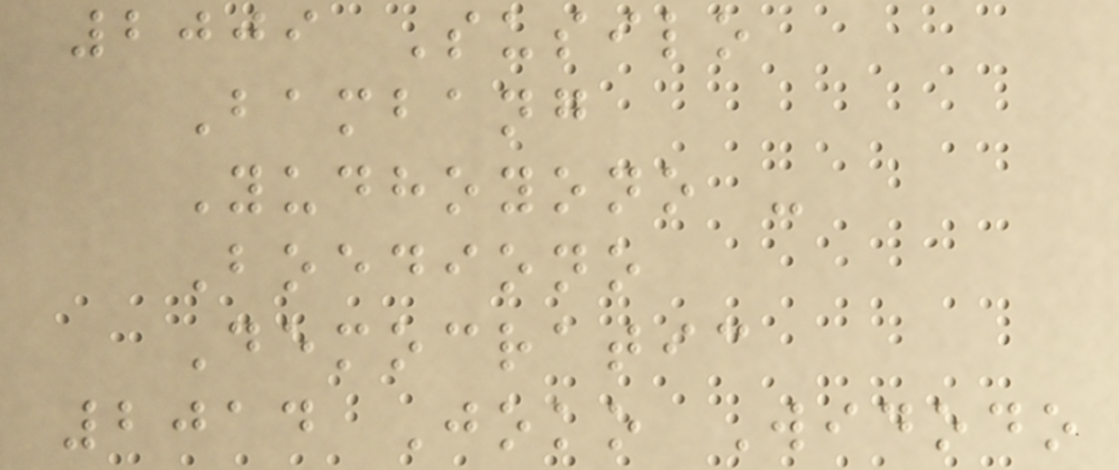2009 Susilo
Bambang
Yudhoyono -
Boediono
Democratic
2014 Joko Widodo
